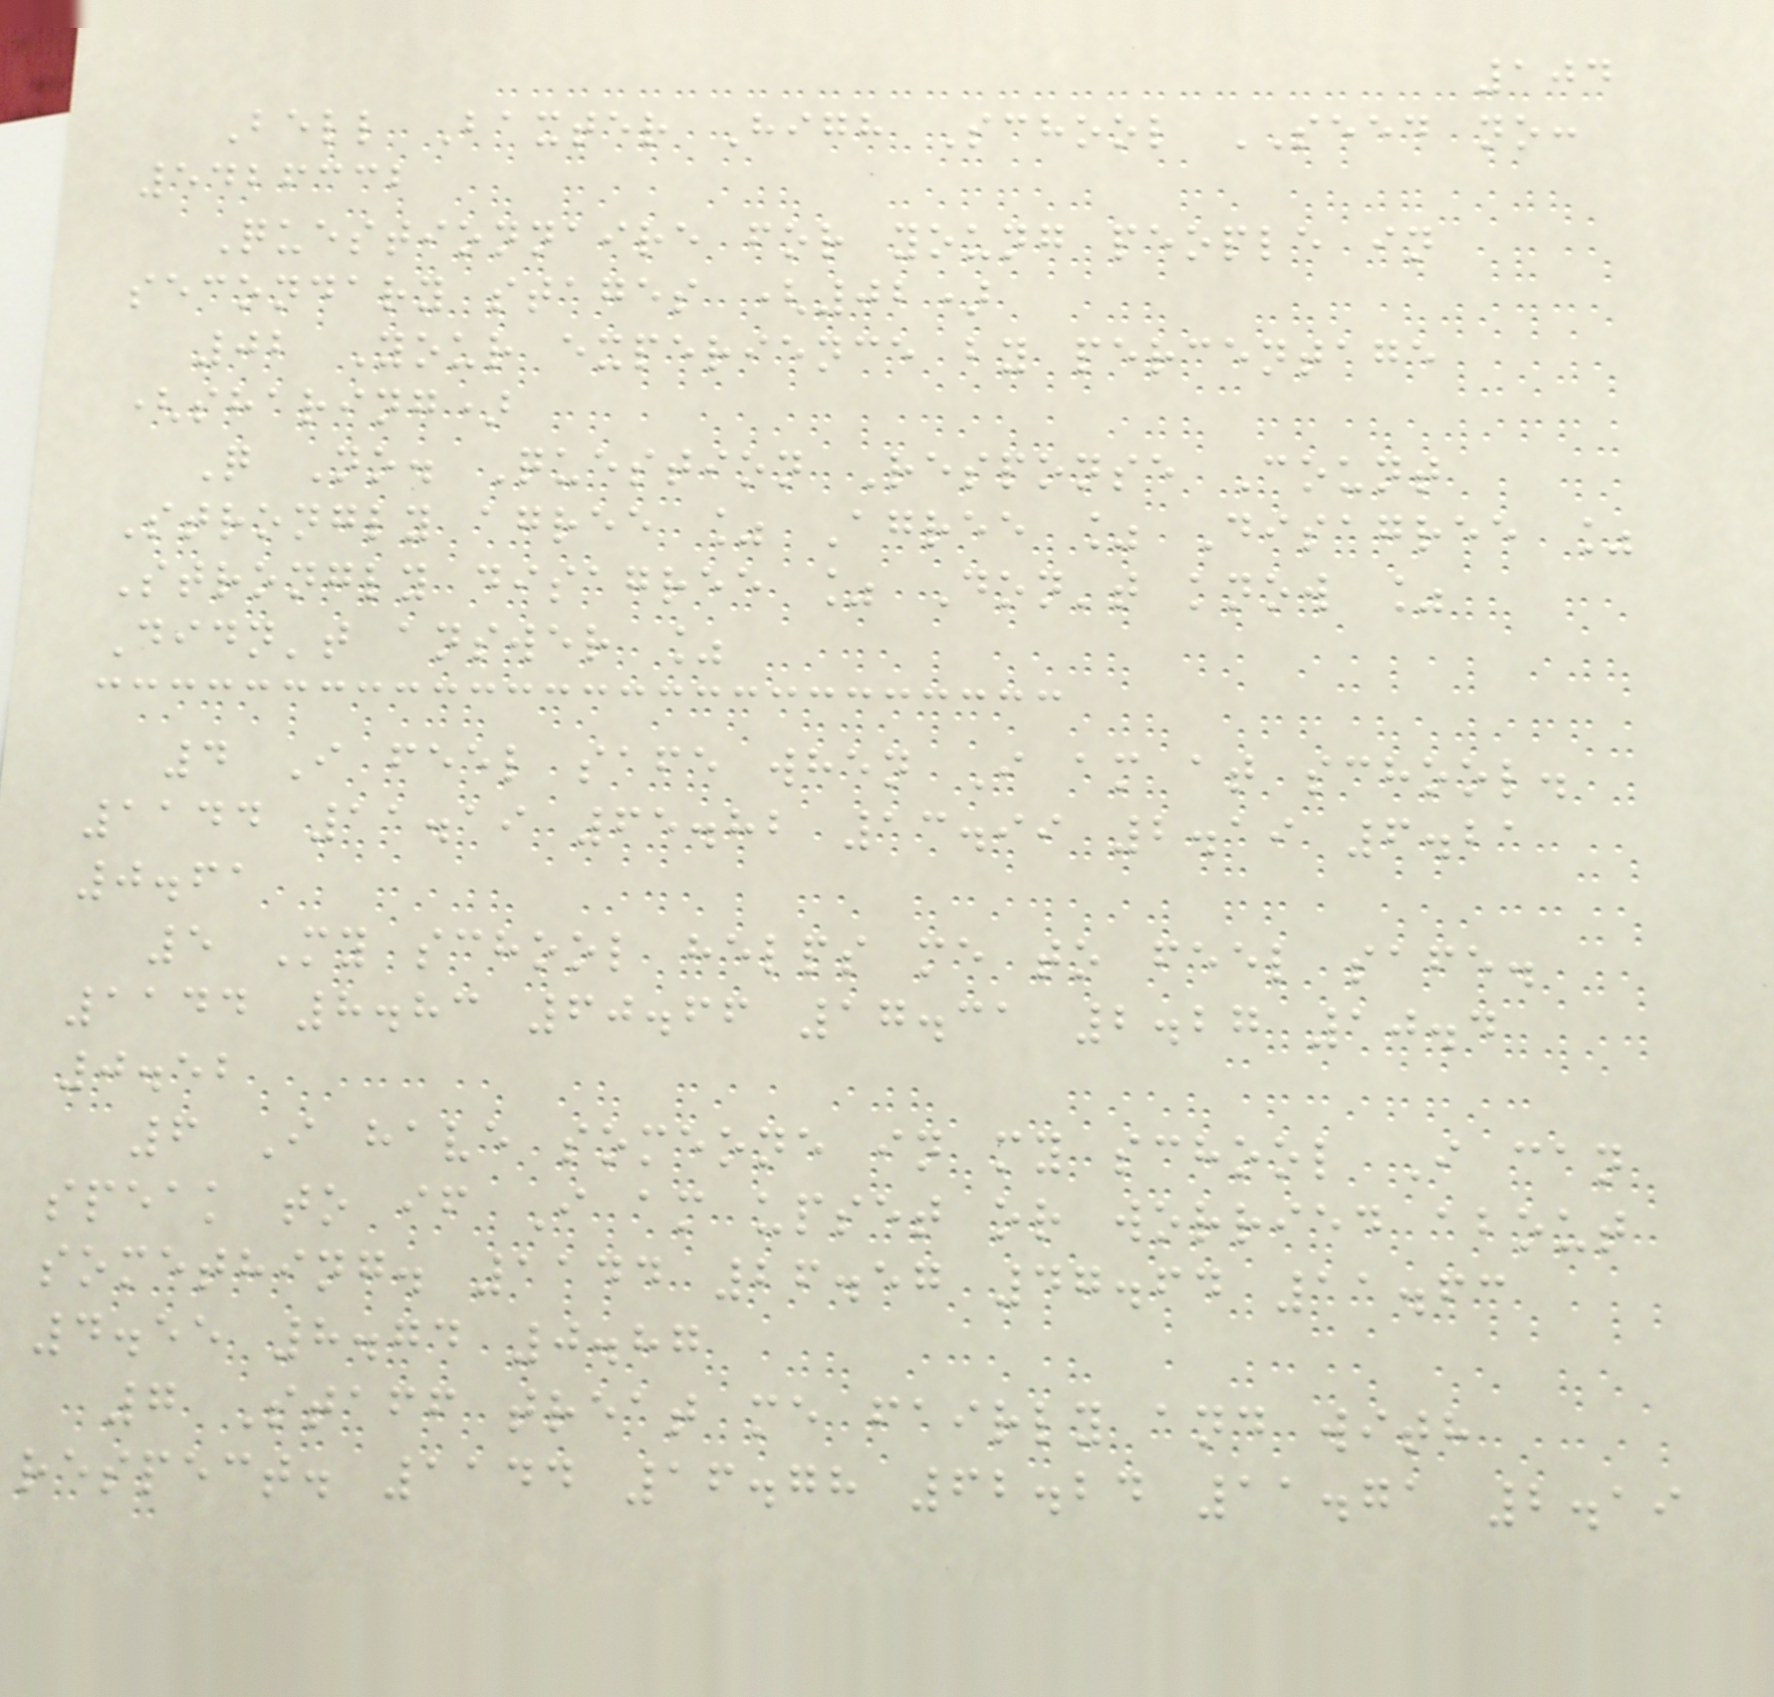104
Bell Baxter High School SEED no:
5426332
Questionnaire for young people in
secondary stages (02)
02 Your experience by percentage
(sharing)
Q No. Question Response Count
Strongly agree % Agree % Disagree %
Strongly disagree % Don't know %
Didn't answer %
4 I feel safe when I am at school.
1144 11.19 65.82 13.99 2.19 6.21
0.61
5 My school helps me to feel safe.
1144 8.83 60.66 17.31 2.27 10.4
0.52
6 I have someone in my school I can
speak to if I am upset or worried about
something. 1144 26.57 47.64 11.63
4.55 8.74 0.87
7 Staff treat me fairly and with
respect. 1144 16.78 62.24 11.71 2.19
